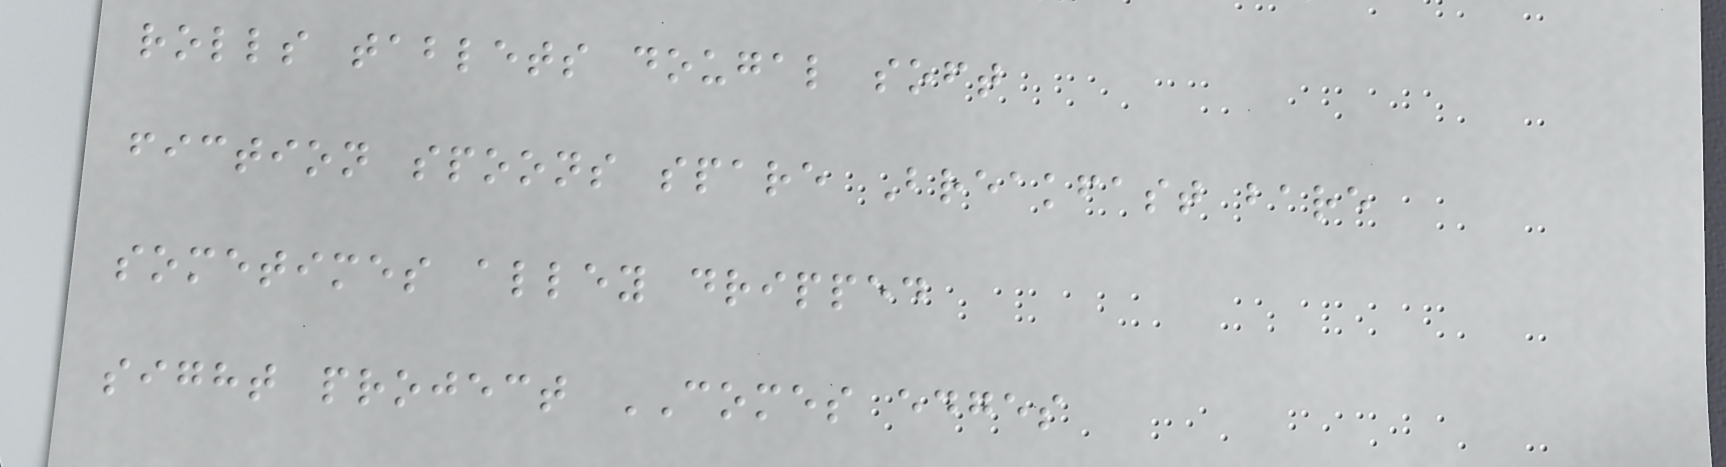rolls tablets dougal soft
fiction spoons spare Breakfast bare
sometimes alley dripped
sight project COMES edges
